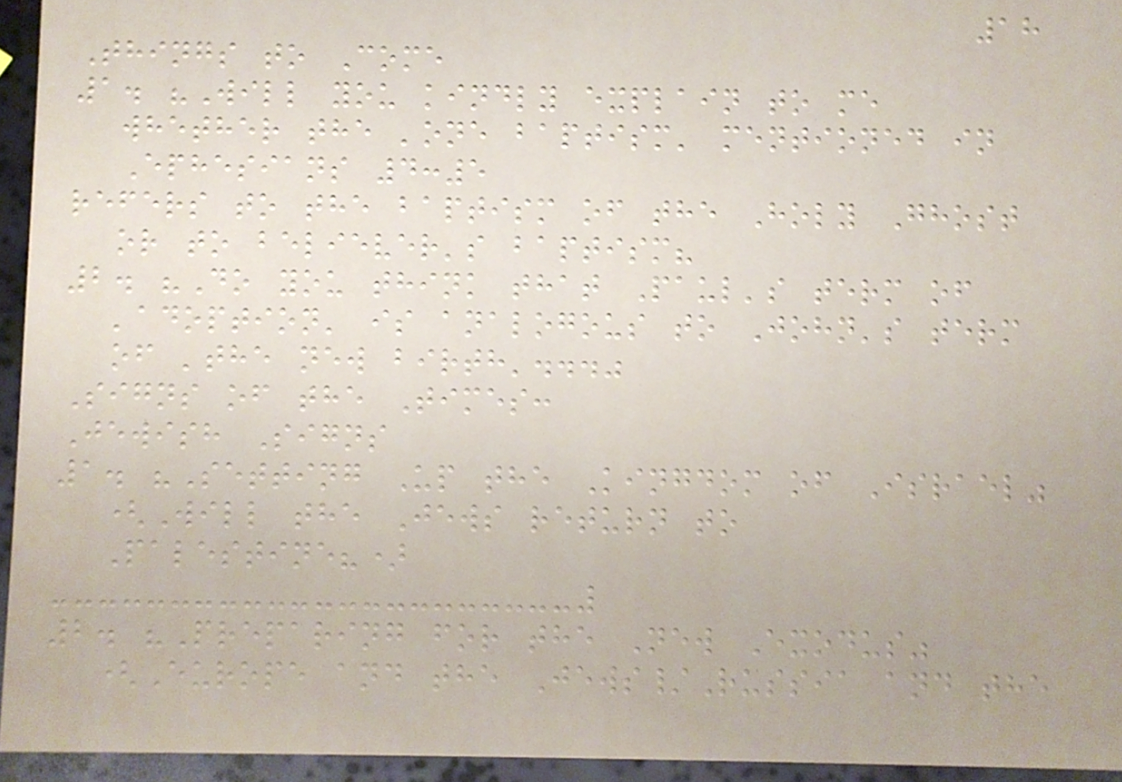18
Things to Come
1. "Will you kindly explain to me
whether the 'one baptism' mentioned in
Ephesians 4:5
refers to the baptism of the Holy Ghost
or to believer's baptism?
2. "Do you think that Paul's term of
'adoption' is analogous to John's term
of 'the new birth'..."
Signs of the Times:
Jewish Signs
1. "Setting Up the Kingdom of Israel"
(Will the Jews return to
Palestine?)
2. "Preparing for the New Exodus"
(Europe and the Jews/Russia and the
